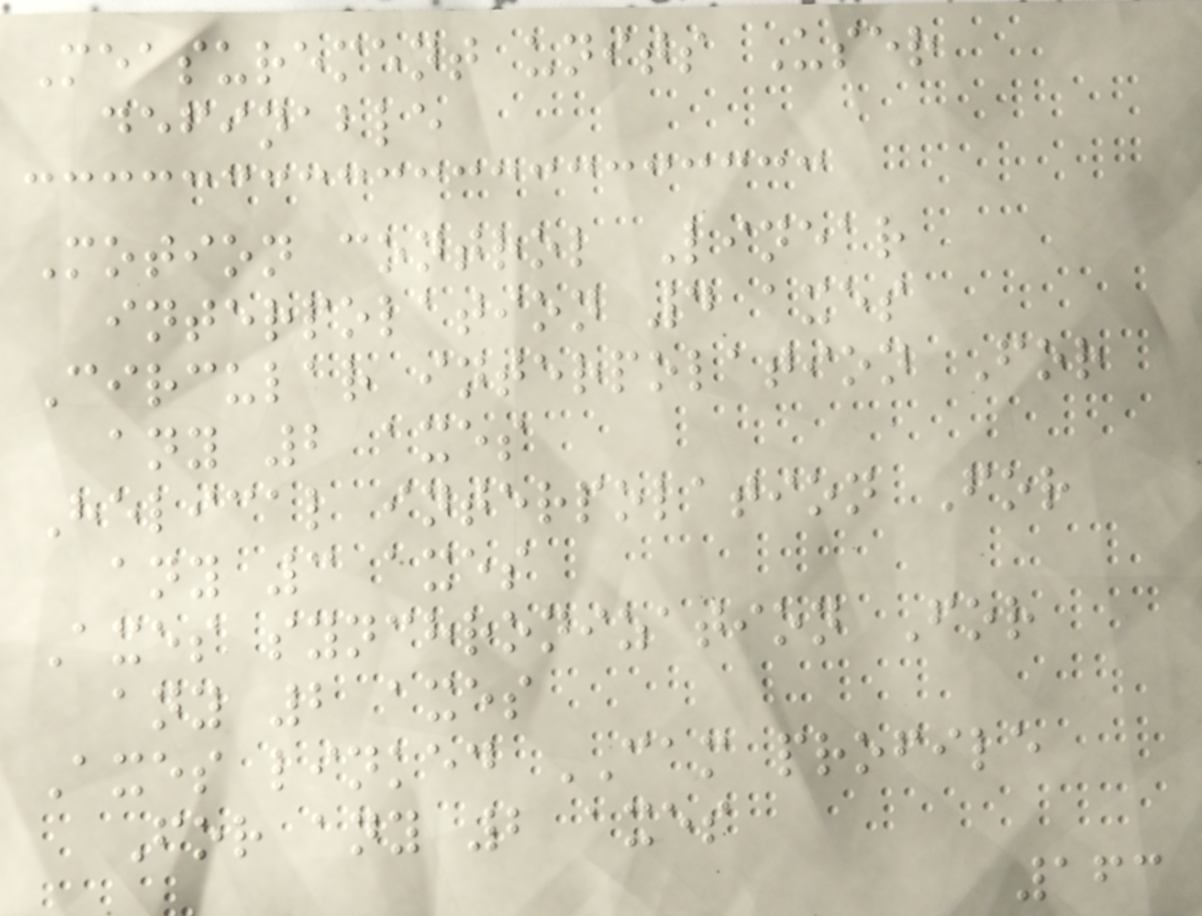Measurement units User
definable
Motion control Linear
interpolation 4 axes
Circular interpolation For
any 2 axes
Helical interpolation For
any 3 axes
Axes synchronization For
any 2 axes
Axes linked CAM profile
For any 2 axes
163
